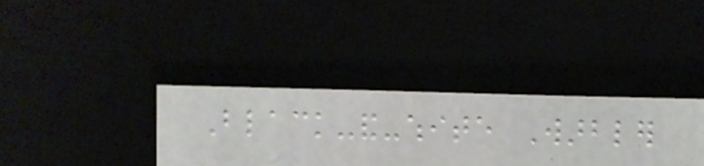Black-and-white Warbler
